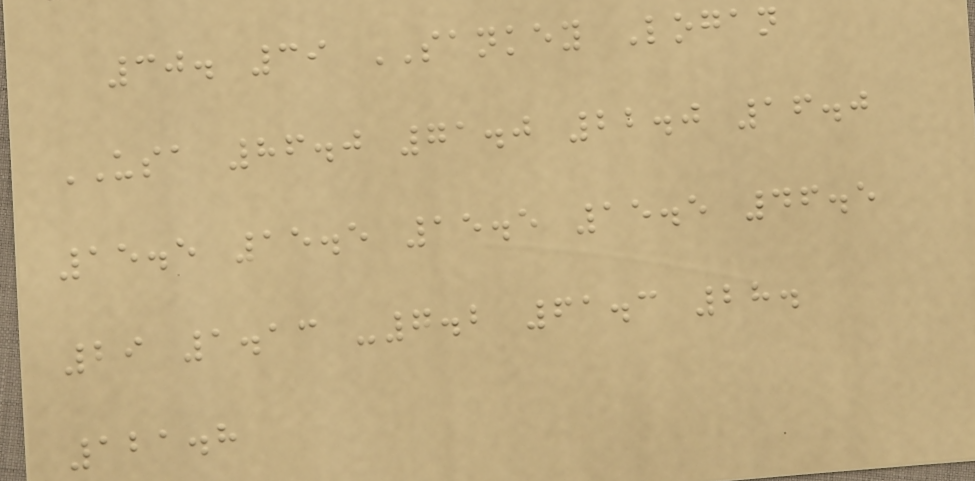30. 39 SANKEY Logan
USA 86.0 71.0 22.0 16.0
15.5 15.5 15.5 15.5 46.5
29 1.13 -7.2 61.3 28.
121.8
